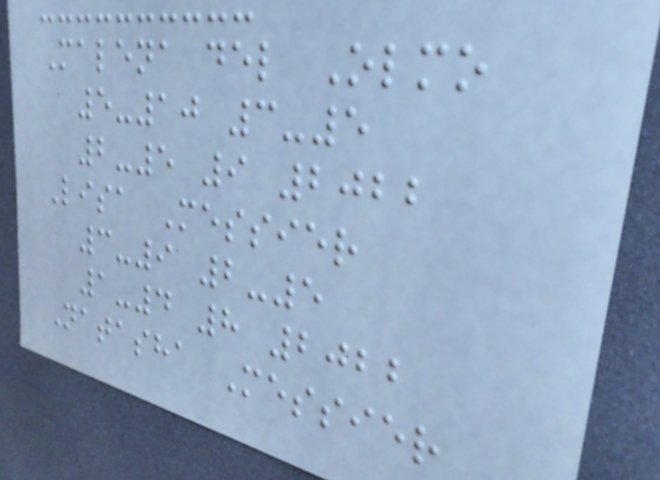Malena del Olmo
5-10 3-5
2-5 9 2022
Lisa Messier
3-9 2-5
1-4 8 2022
Natasha Messier
